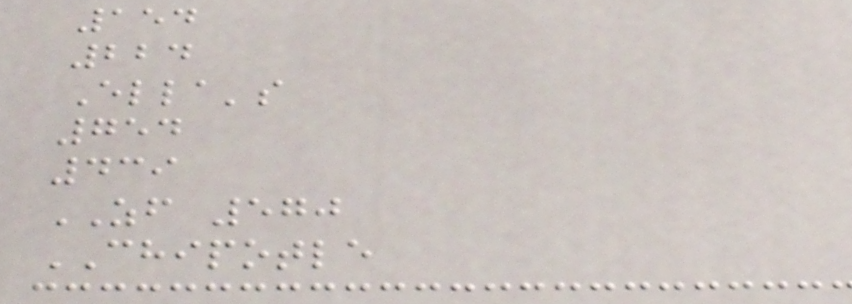154
224
Ella's
754
439
ZF 570
CHIPOTLE
